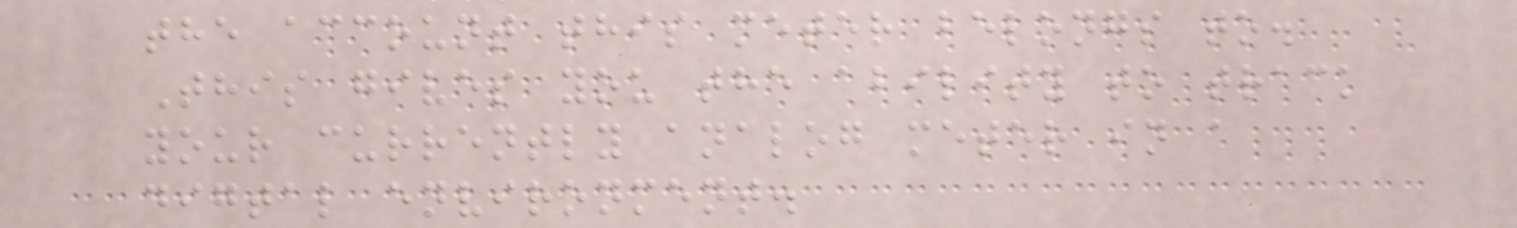the account this meter belongs to.
This gives you the ability to track
your currently analog meter in a
digtal environment.
